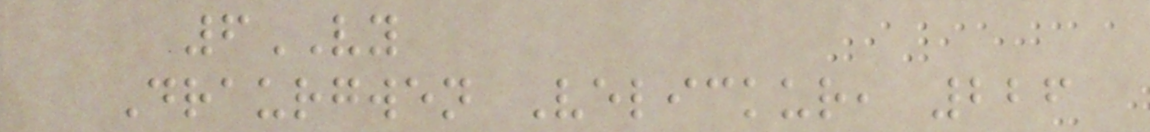6VY
Draurgwen Velickur, 226
